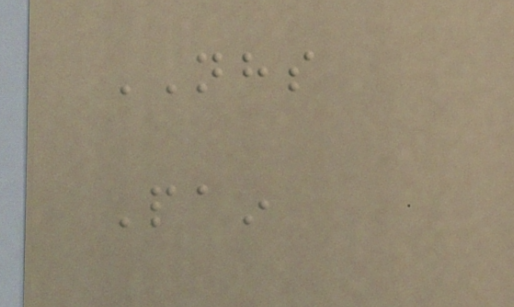NHS
Pain
